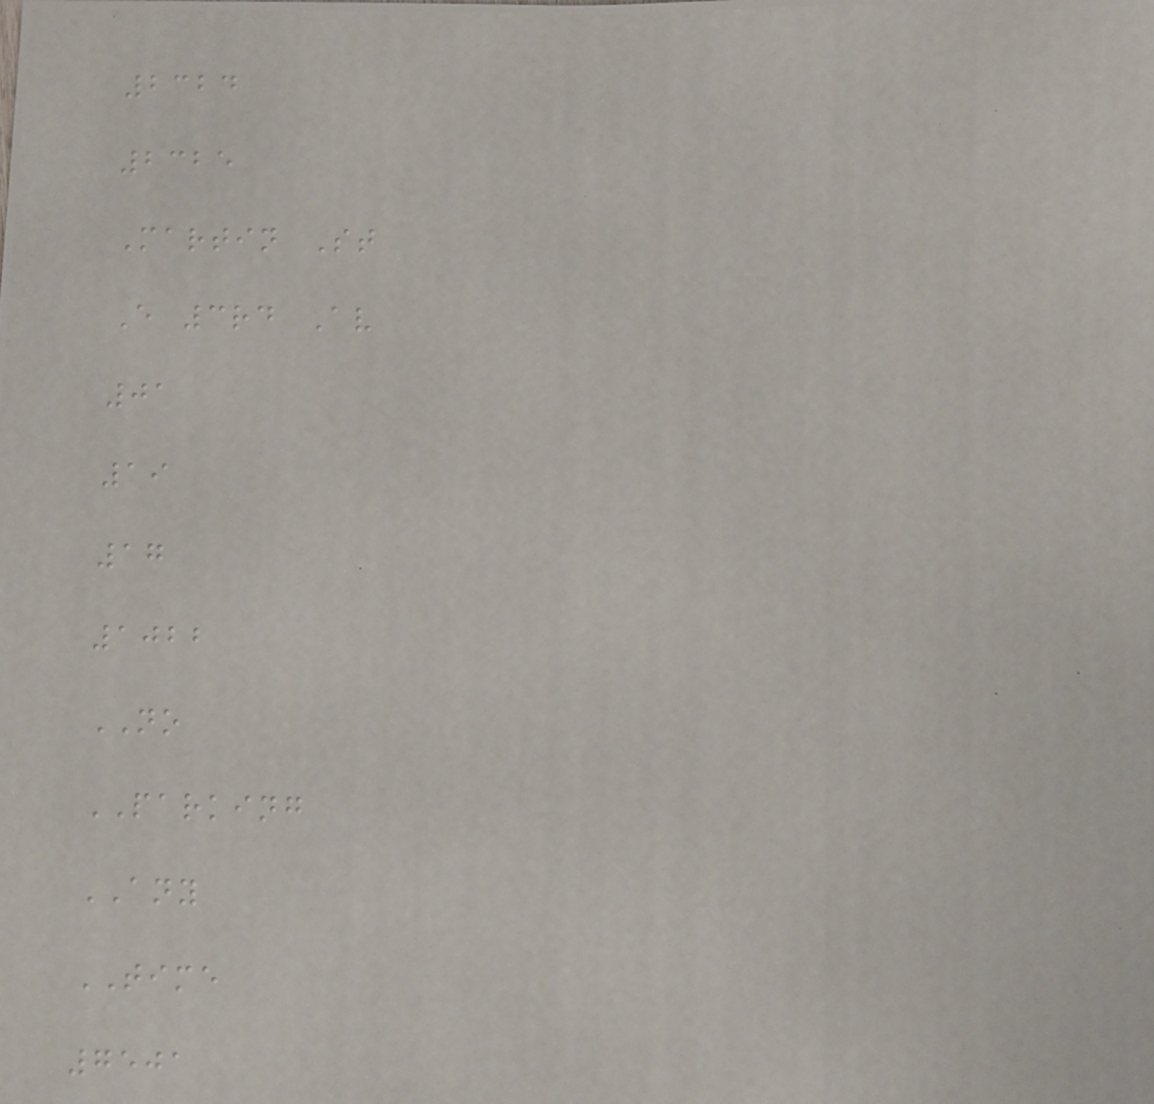2324
2325
Martin St
E 3rd Av
01
19
17
1022
NO
PARKING
ANY
TIME
7501
